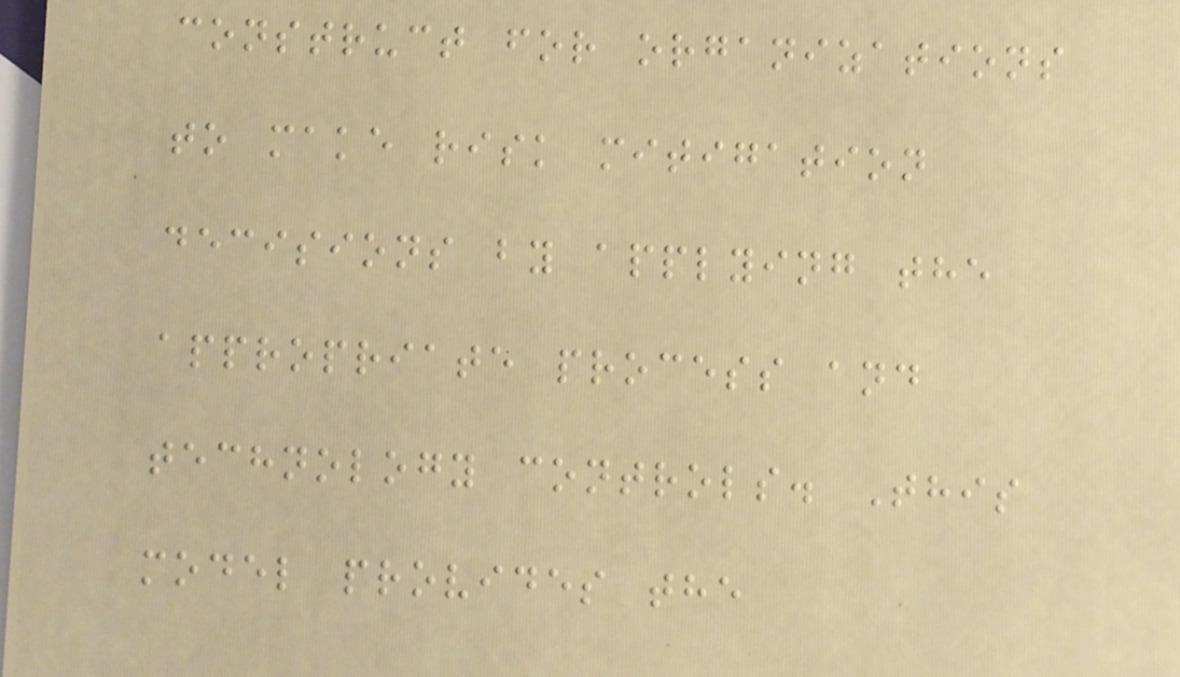construct for organizations
to make risk mitigation
decisions by applying the
appropriate process and
technology controls. This
model provides the
